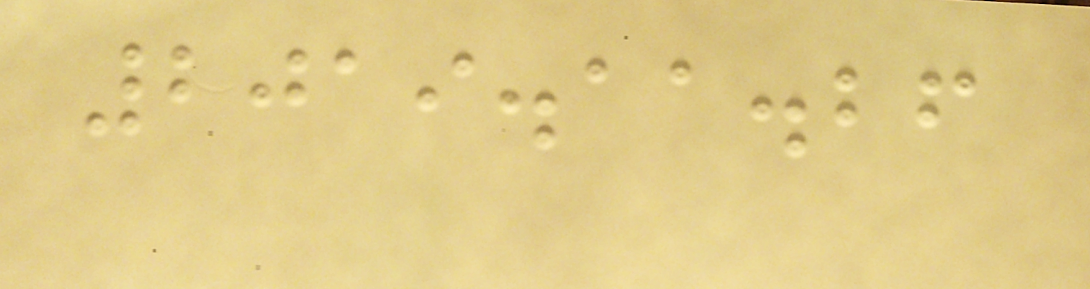2019.11.26
